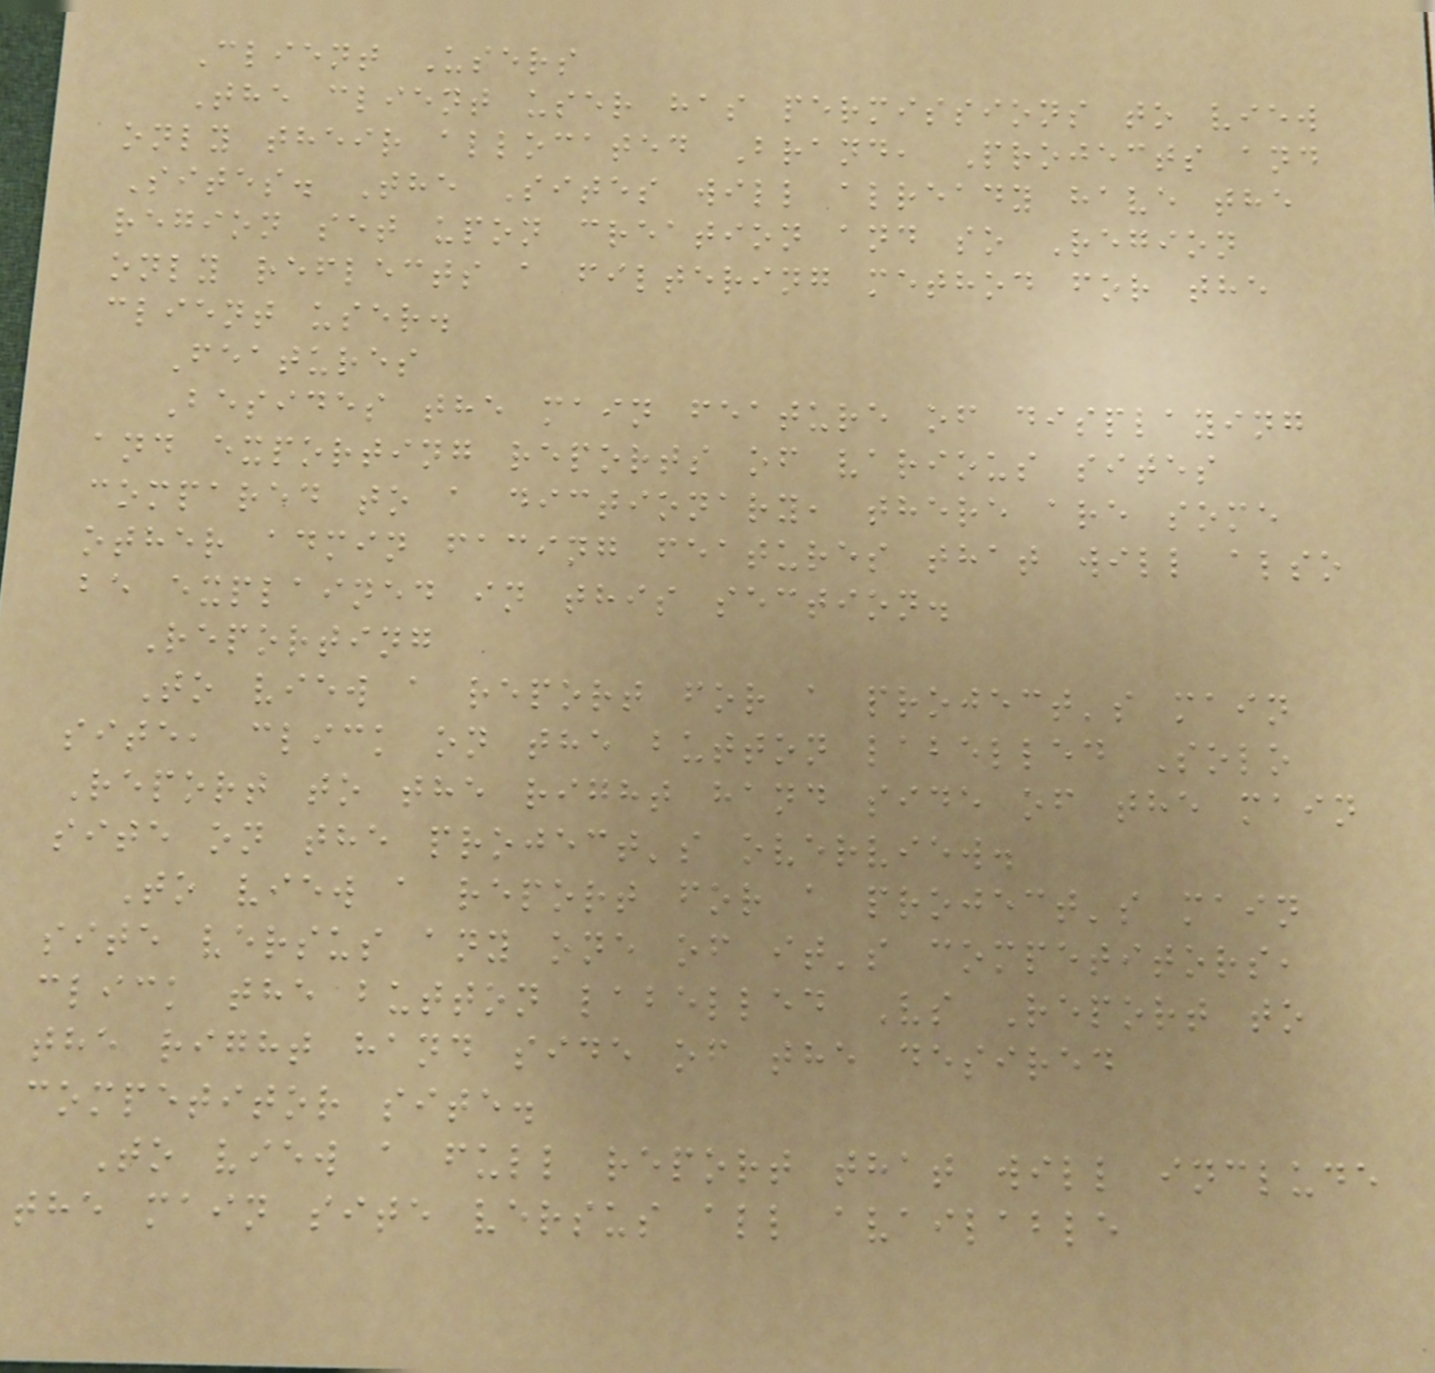Client Users
The client user has permissions to view
only their allocated Brand, Projects and
Sites. The Sites will already have the
region set upon creation and so Region
only reflects a filtering method for the
client user.
Features
Besides the main feature of displaying
and exporting reports of various sites
compared to a dictionary, there are some
other admin facing features that will also
be explained in this section.
Reporting
To view a report for a project's main
site, click on the button labelled Solo
Report to the right hand side of the main
site on the project's overview.
To view a report for a project's main
site versus any one of it's competitors,
click the button labelled Vs Report to
the right hand side of the desired
competitor site.
To view a full report that will include
the main site versus all available
